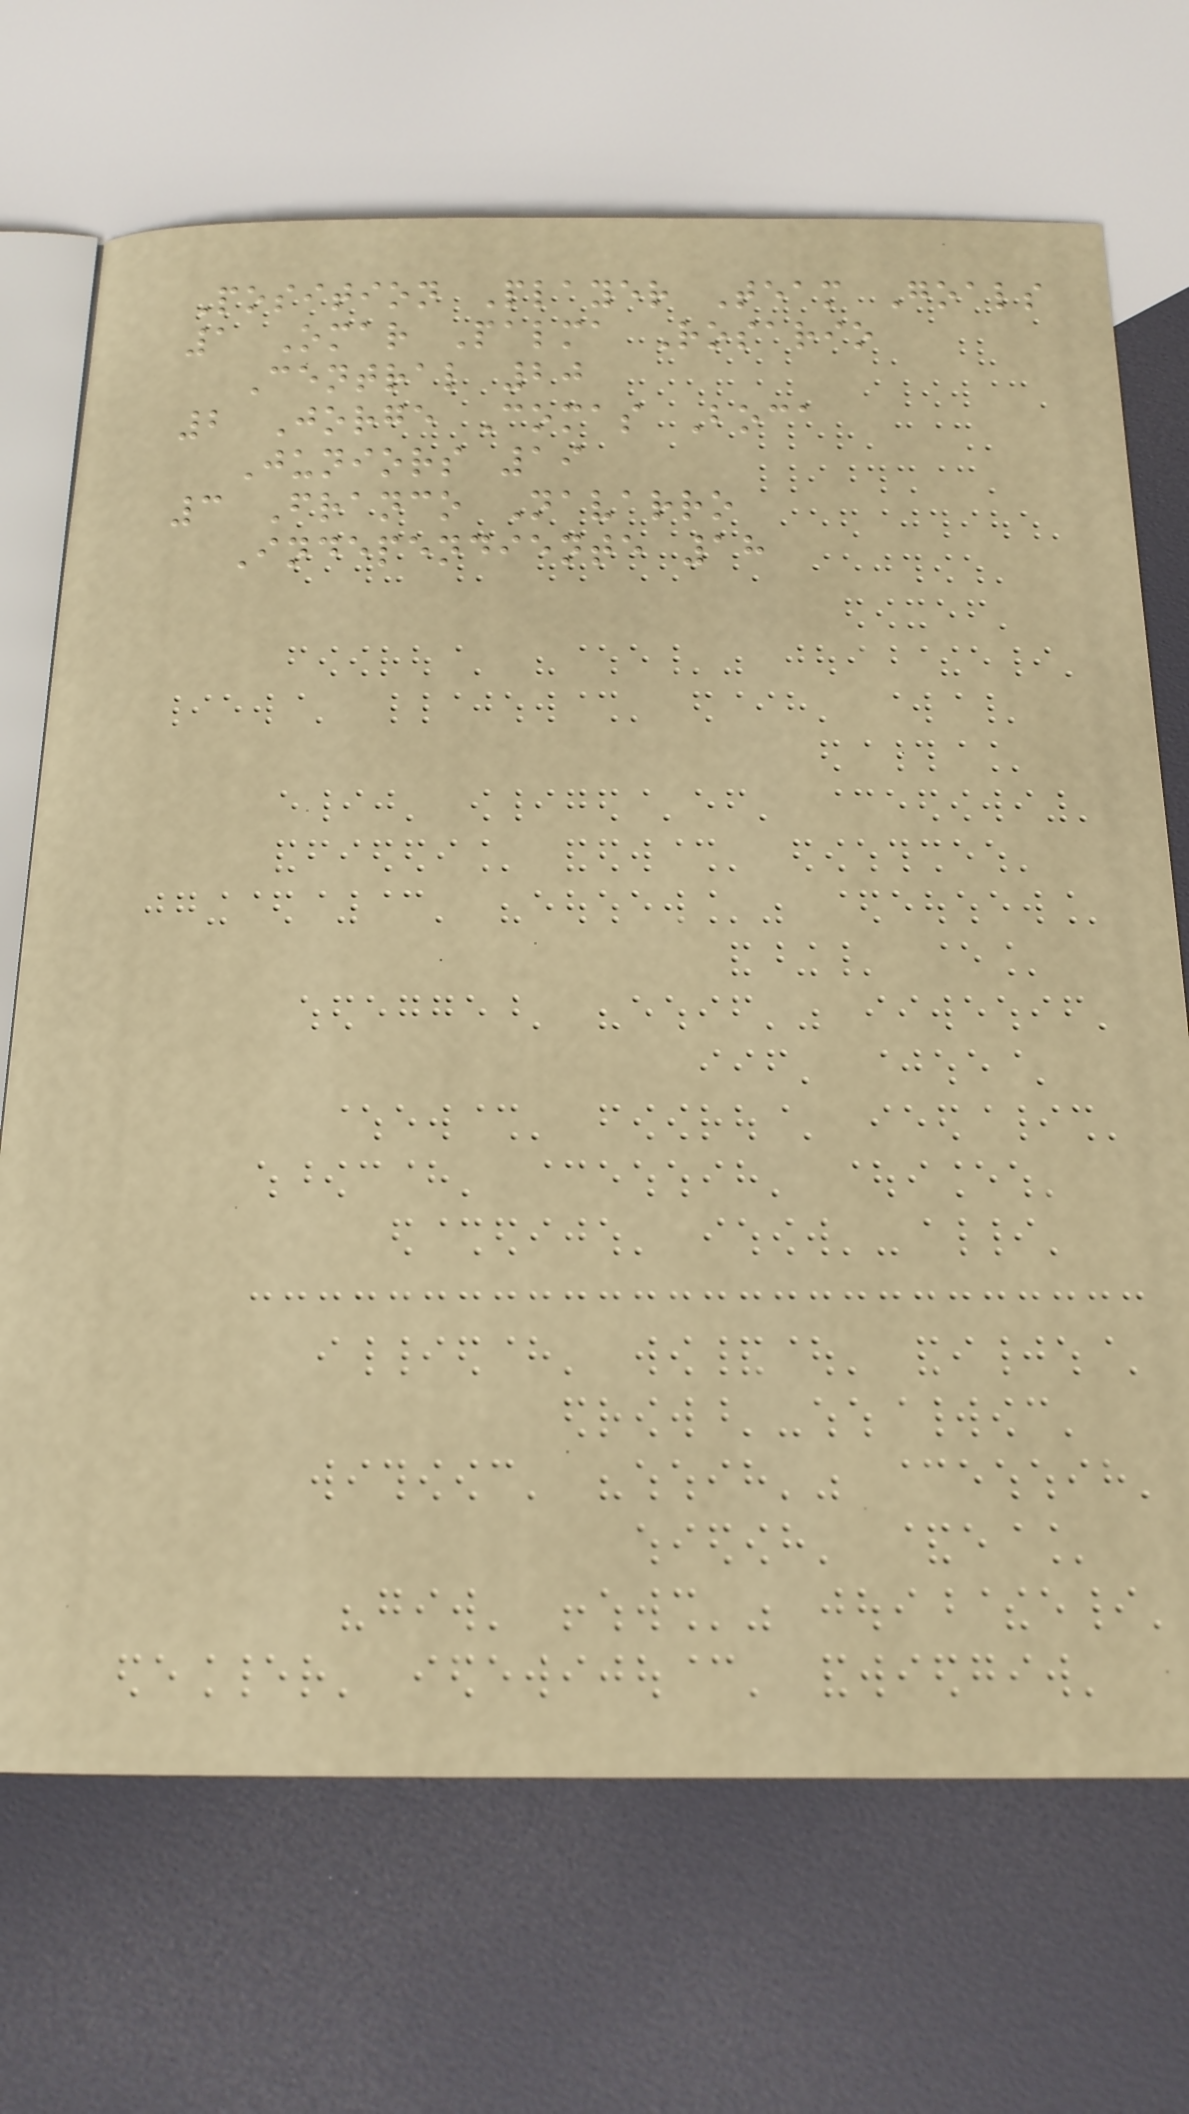Position Player Team Goals
1 Omar Palma Rosario
Central 20
2 Jorge Comas Boca
Juniors 19
3 Franco Navarro
Independiente 18
